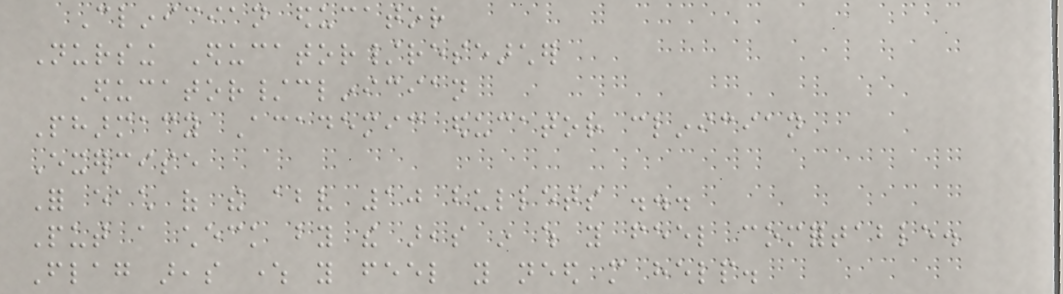Clinician educator
Nursing Educator/researcher
Educator/clinician
Pharmacy Academic educator clinician
Exercise
For each of the above 10 bullets ...
Put a check by the areas in which you feel comfortable.
Flag areas where you feel you need more help.
